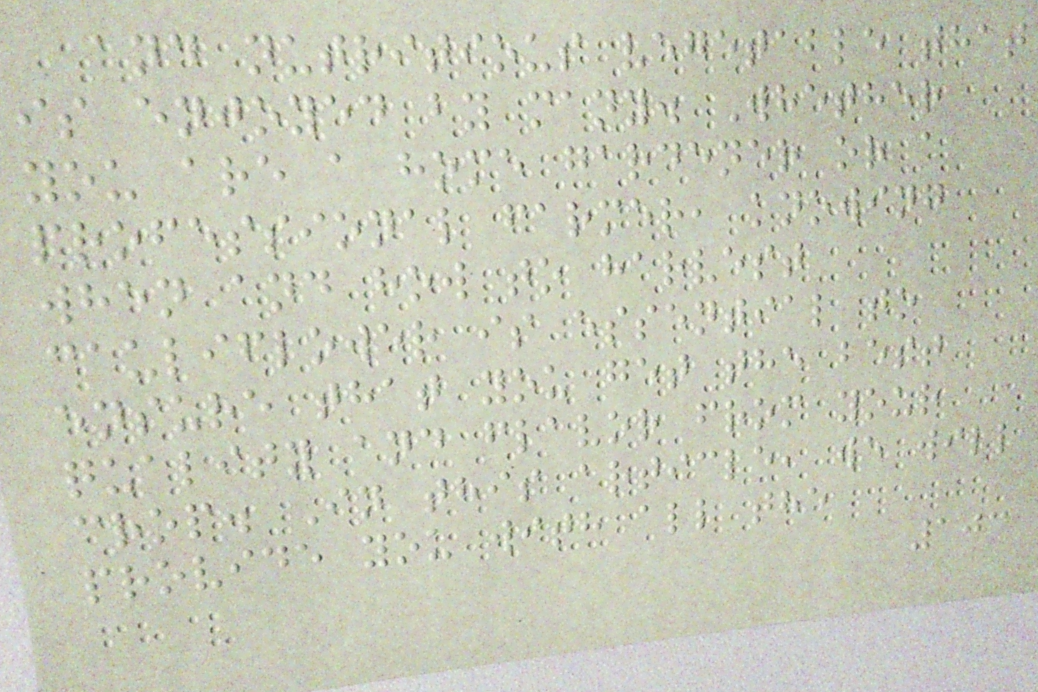and nutritious vegetable that
is enjoyed by many. Whether
you are a home gardener or a
professional farmer, knowing
when and how to harvest
cauliflower is essential to
ensure that you get the best
quality and flavor from your
crop. In this article, we will
provide you with all the
103
